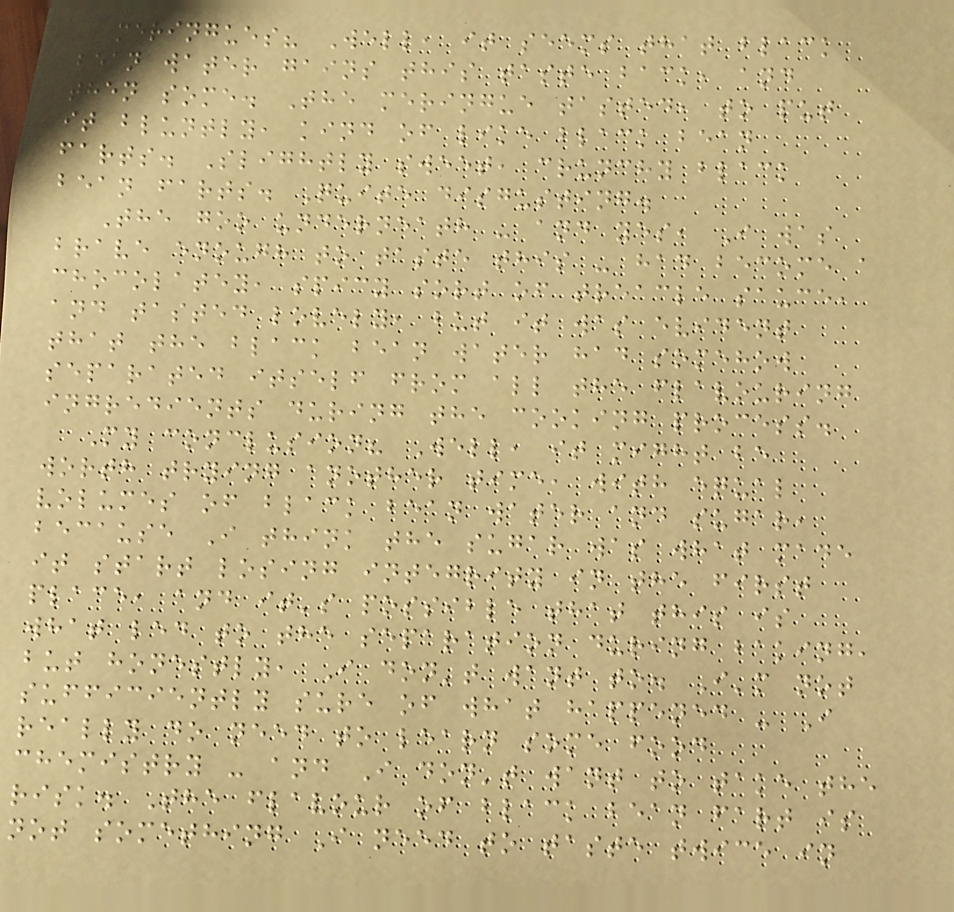meringues? Well, it seems that black
bean water gains this taste back, and
then some. The meringue tasted, to put
it bluntly, kind of like black bean
farts. Slightly sweet, crunchy black
bean farts. Quite disgusting.
The goo underneath - and yes, I was
brave enough to taste this - had become a
chocolatey, spicy sort of treacle sauce,
and tasted lovely, but it was evident
that the black bean water had somehow
separated itself from all the flavouring
ingredients during the cooking process.
My conclusion? Well, it might be
worth trying another time, with equal
volumes of black bean water and sugar,
because I think the sugar was what made
it start losing integrity in the first
place, and it's possible that this is
what led to the separation during baking,
but honestly, I don't want to. I'm not
sufficiently sure of what happened - I
really do need to learn some food
chemistry - and I don't want to take the
risk. The flavour of black bean fart is
not something I need to taste twice in
